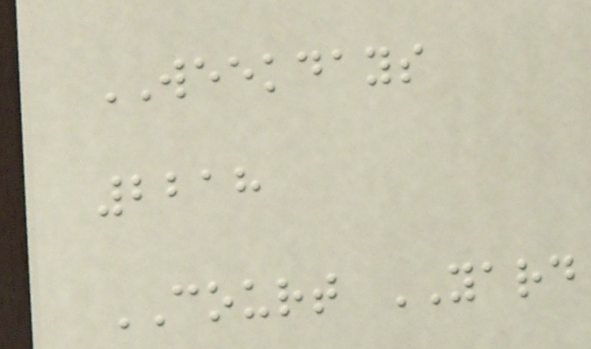WEEKDAYS
2218
COURT YARD
